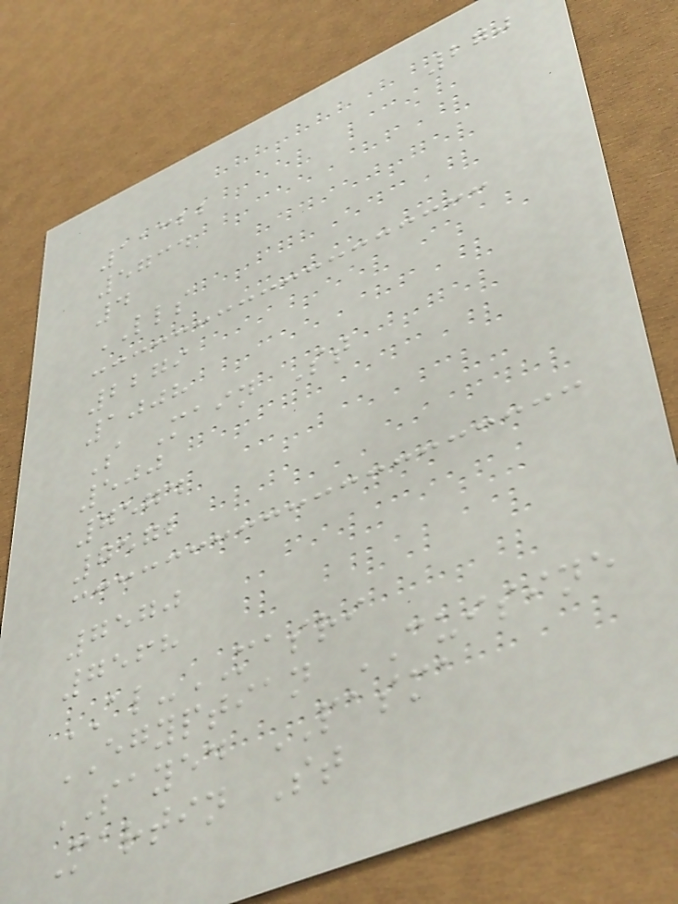270
11322
5734
4
LLS
2279
1008
S Main St
500
7574
7572
7570
7568
AL-MASRI
EGYPTIAN CUISINE
SAYED PASMA
Martin St
